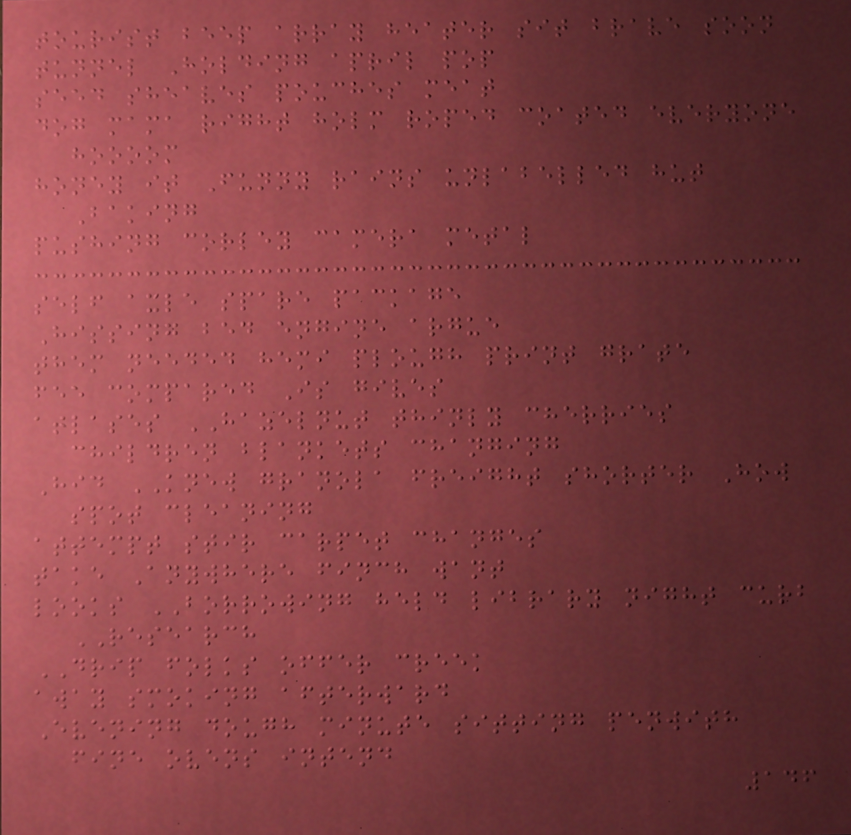tourist beep array heater sit brave soon
tunnel Holding april pop
seed sheaves pouches meat
dog mama right holm roped coated everyone
hoooom
honey it Funny rains unlabelled hut
Baking
pushing corley camera metal
self axle spare package
Hissing bed engine argue
them needed hemi plough print grate
fee compared Is gives
atlases HAZELNUT thinly cherries
children blankets changing
Hid KNEW granola freight shorter How
spot cleaning
attempt stir carpet changes
take Anywhere finch want
looks BORROWING held library night curb
RESEARCH
DRIP folks offer creek
away smoking afterward
Evening dough minute sitting penwith
fine ovens intend
146
